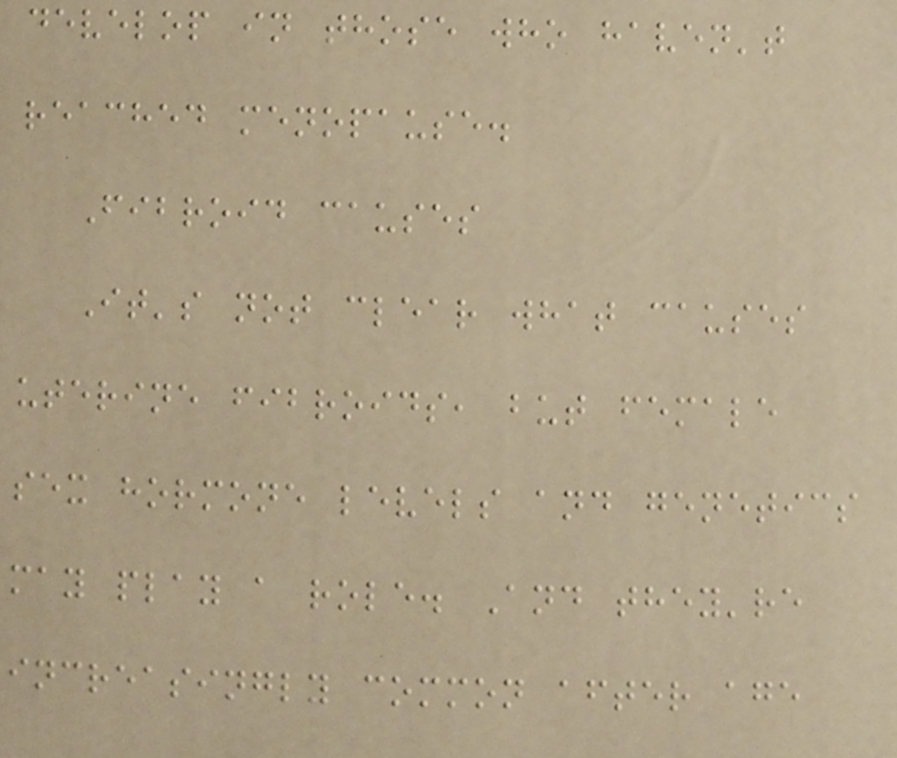develop in those who haven't
reached menopause.
Fibroid causes
It's not clear what causes
uterine fibroids, but female
sex hormone levels and genetics
may play a role. And they're
increasingly common after age
